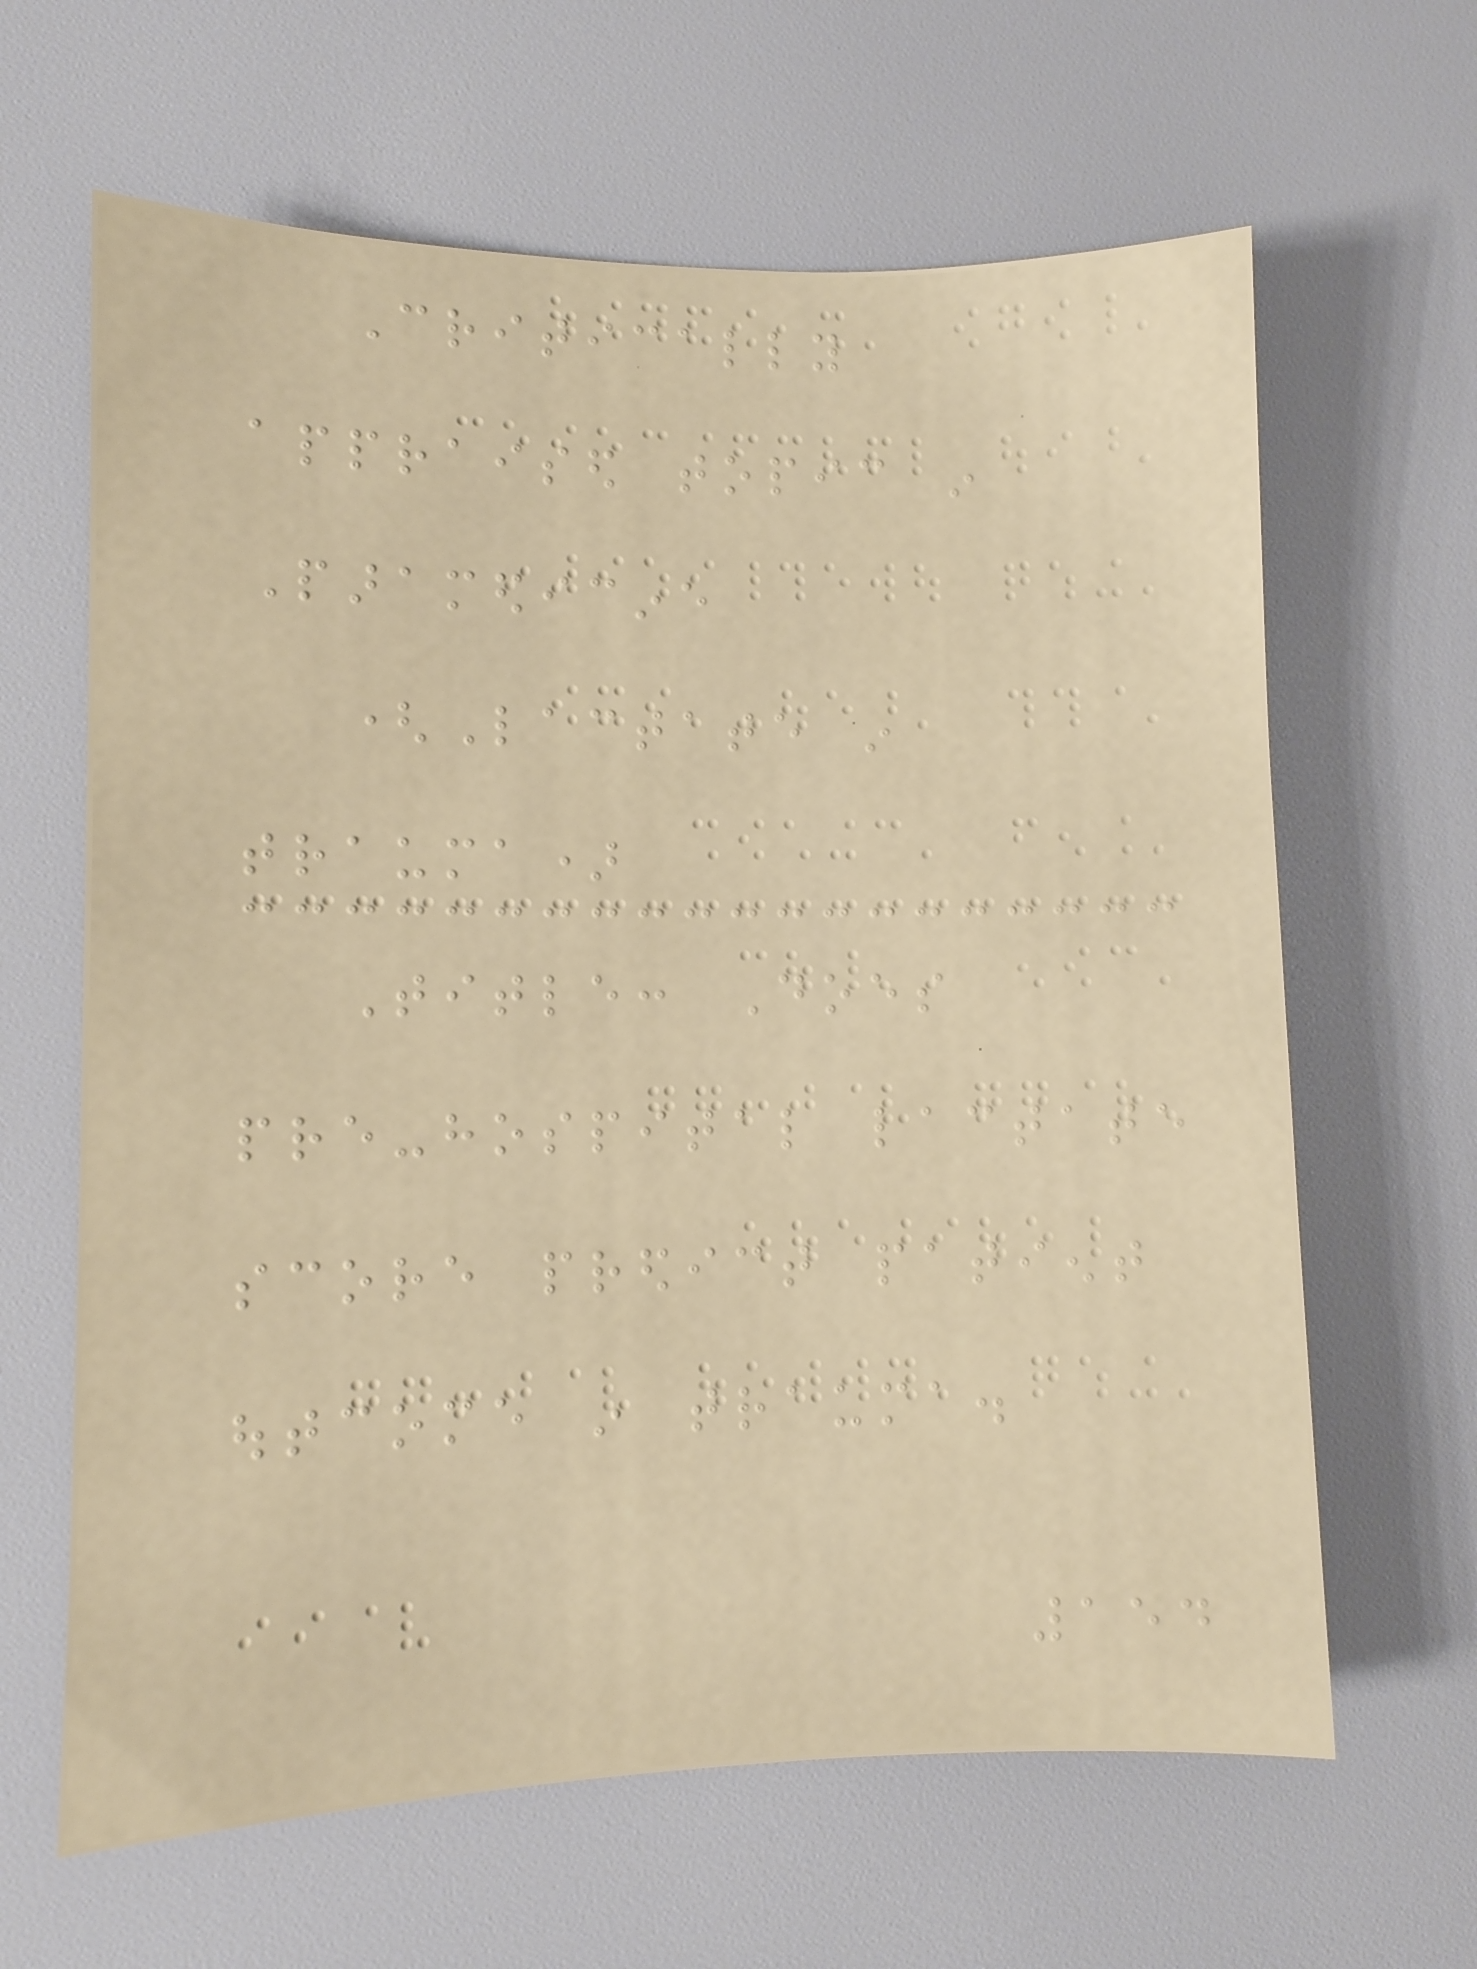Critically
appraised topic in
Paramedicine
(Lactate in
trauma)
Title: Does
pre-hospital lactate
score predict patient
outcome in trauma.
154
